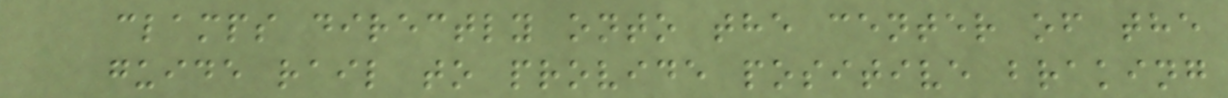clamps directly onto the center of the
guide rail to provide positive braking
